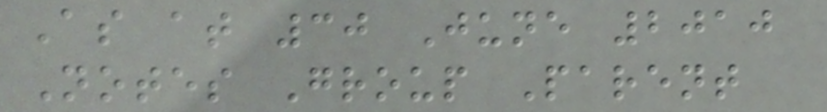As at 30 June 2010
Notes Group Parent
